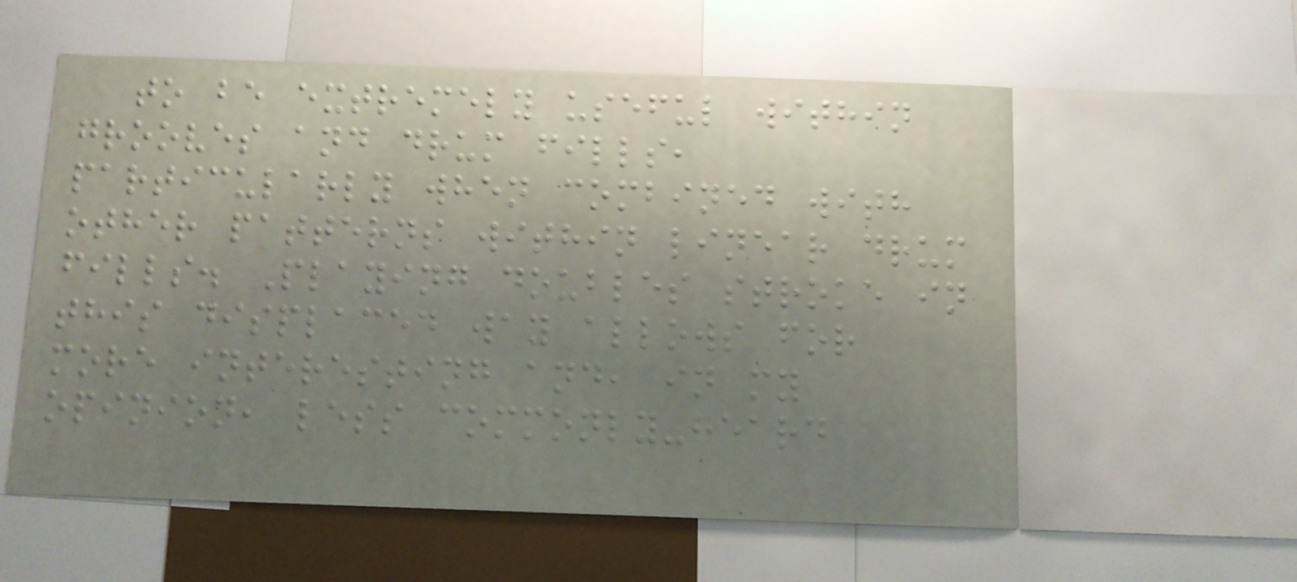to be extremely useful within
grooves and drum fills,
particularly when combined with
other patterns within linear drum
fills. Playing doubles stroke in
this displaced way allows for
more interesting and, in my
opinion, less commonly-heard
